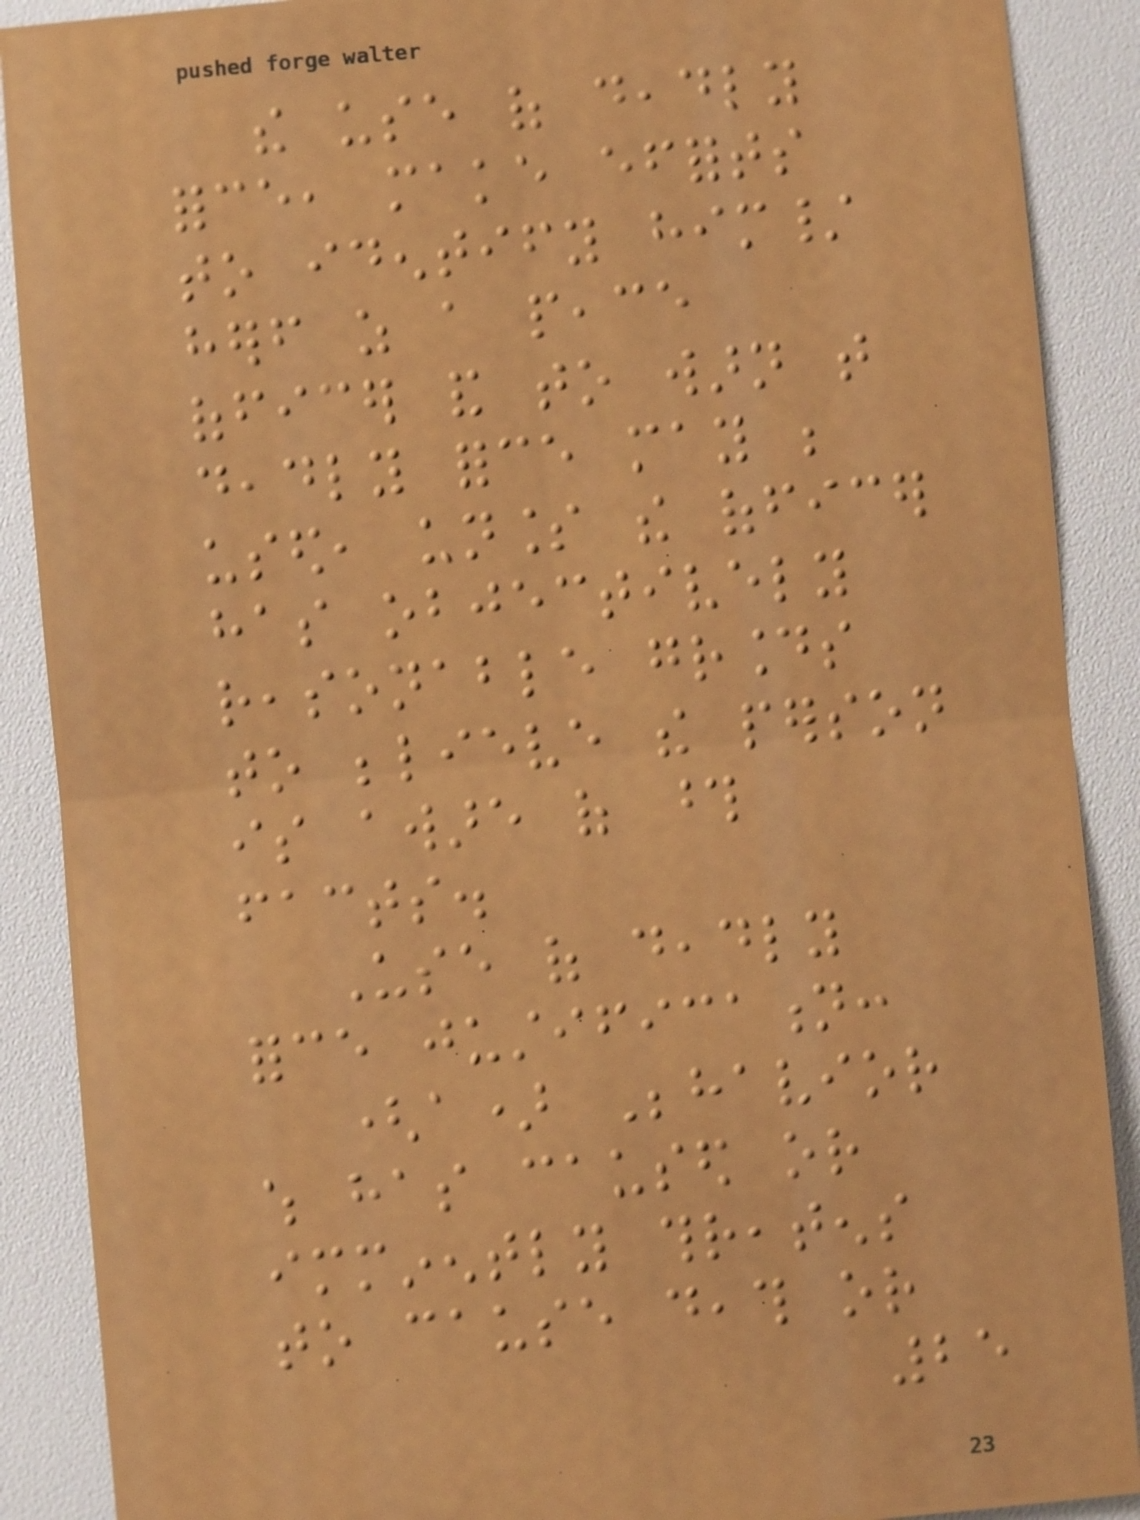the use of deadly
force, make efforts
to identify him/
herself as a peace
officer and to warn that
deadly force may be
used, unless the officer
has objectively
reasonable grounds
to believe the person
is aware of those
facts.
Use of deadly
force justification:
(a) Behavior
which has caused or
imminently threatens
to cause death or
25
